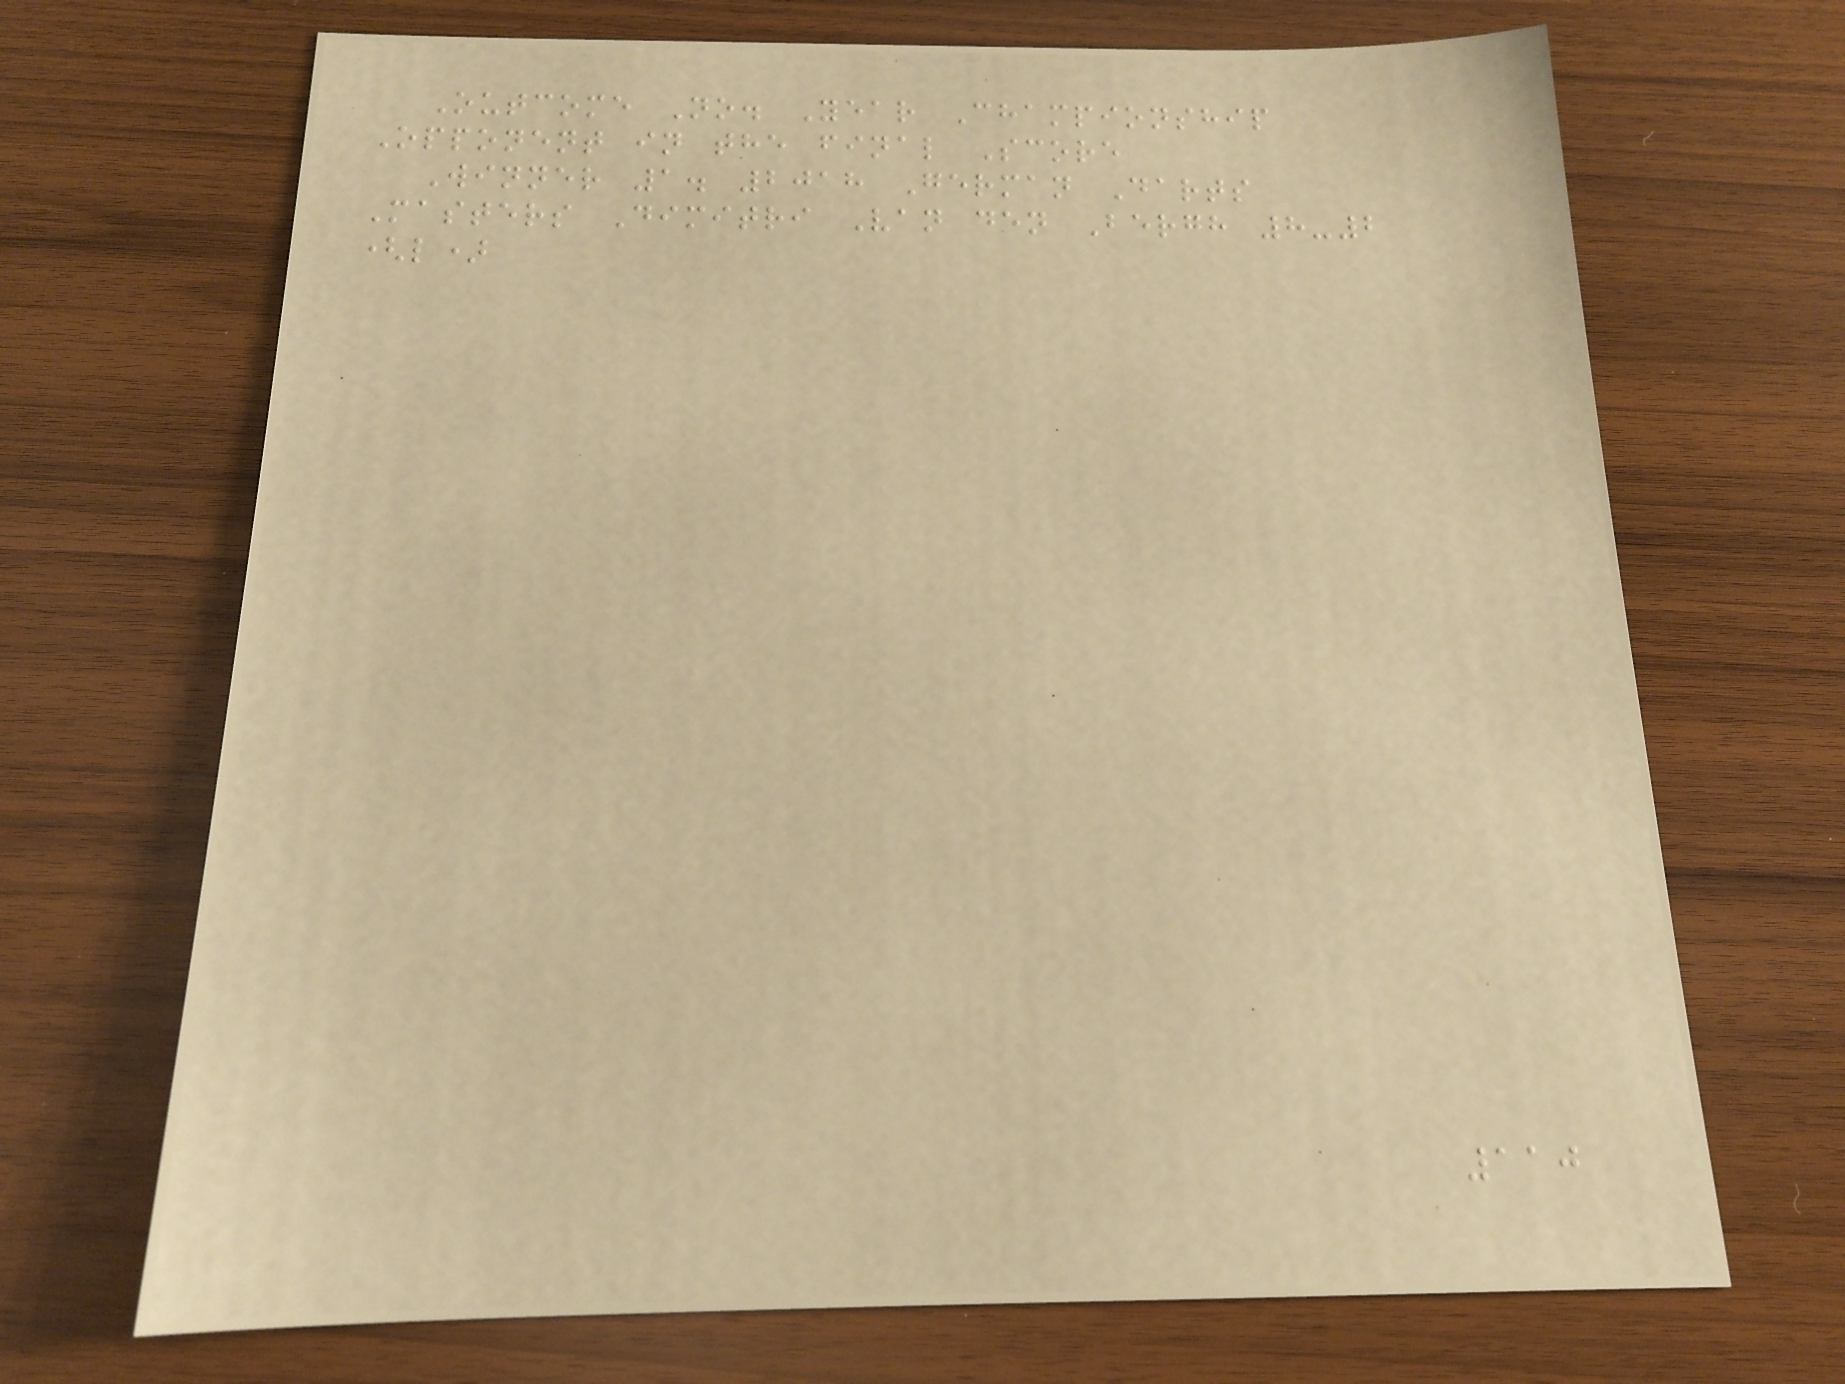Outcome No. Year Championship
Opponent in the final Score
Winner 1. 2018 German Darts
Masters Dimitri Van den Bergh 8-2
(l)
110
